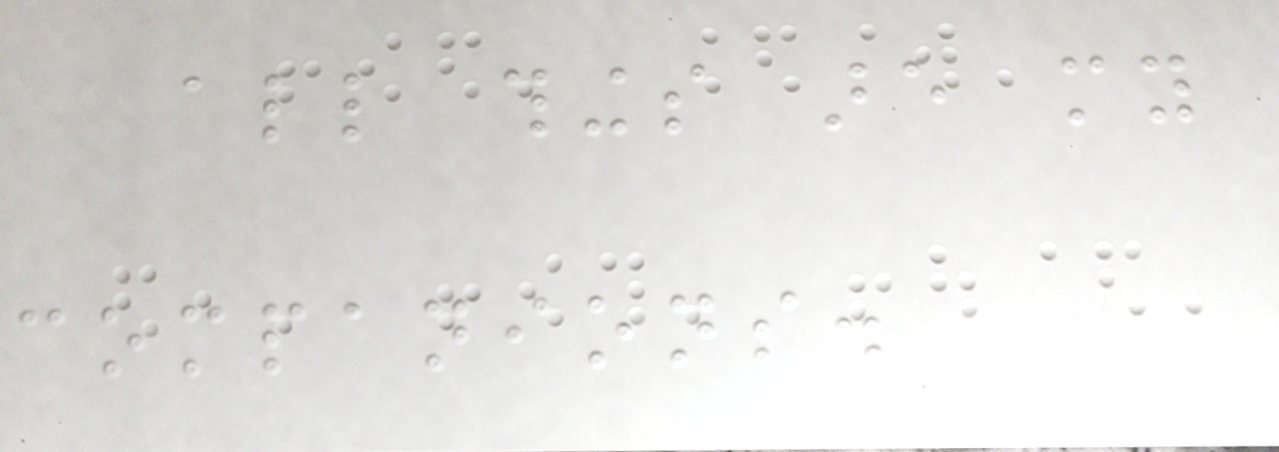all things are my
companions.
